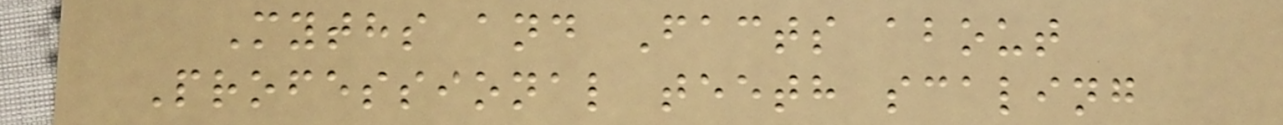Myths and Facts about
Professional teeth scaling
